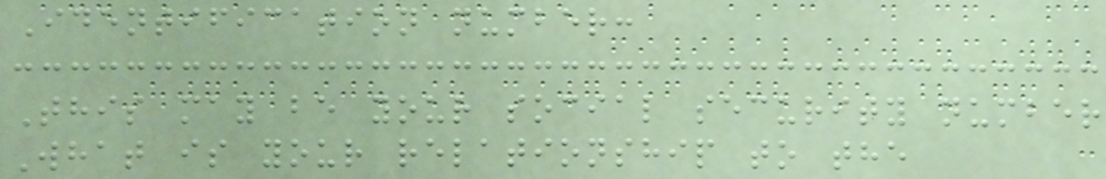Identification number:
This may be your social security number
What is your relationship to the
